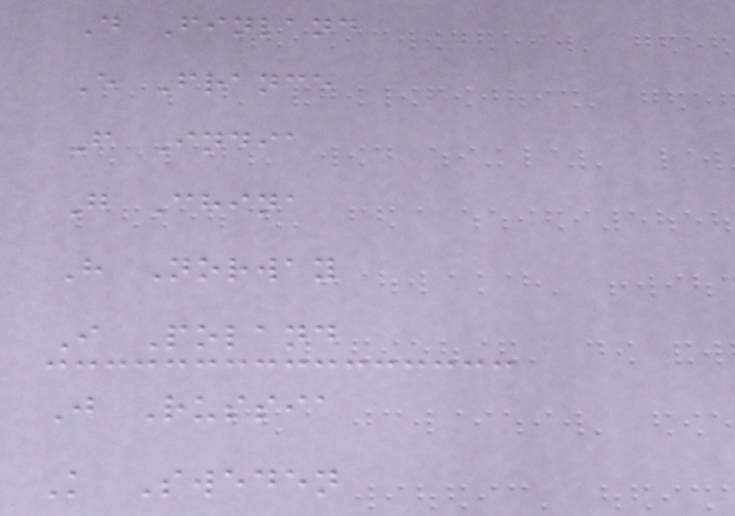D Finland
E France
F India
G China
H Norway
I Poland
J Russia
K Sweden
